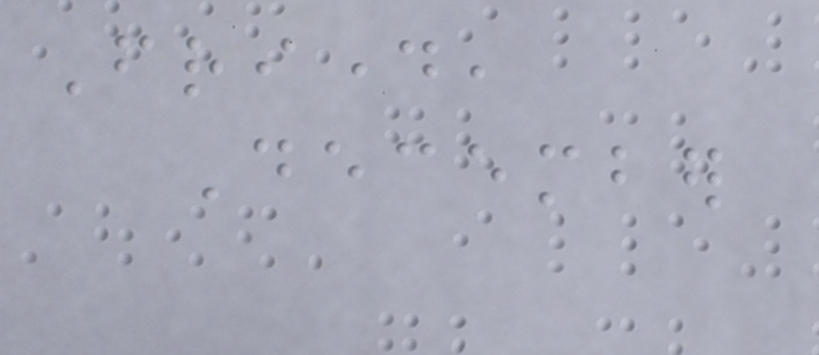Friday,
December
